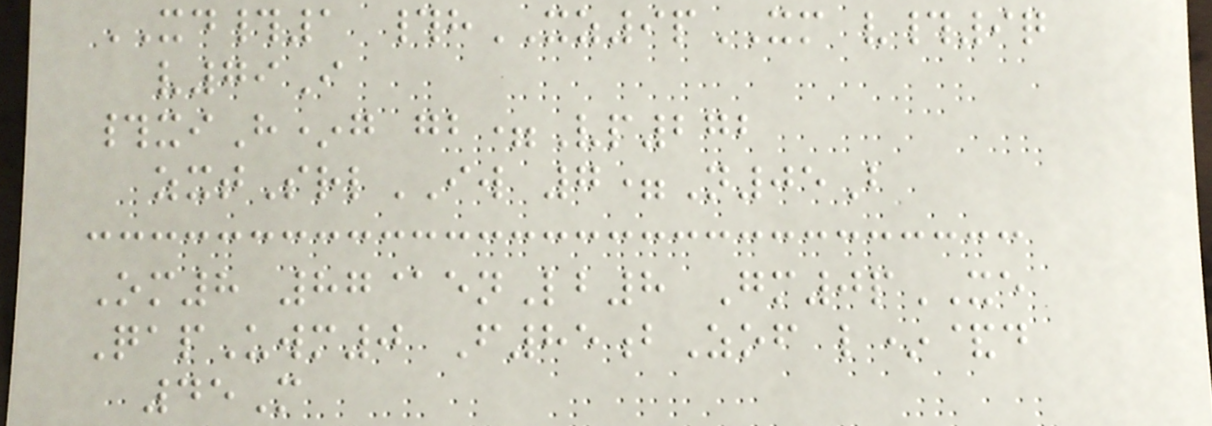XD#1 #hXZ9pXM v#9q
v79I
#xiH*g gb=Vp272
zxtSrlIW 7=N05B
Om8 87@enLb8 Gm0pXE
QapUwm0 F85bZof l*&d
45M
